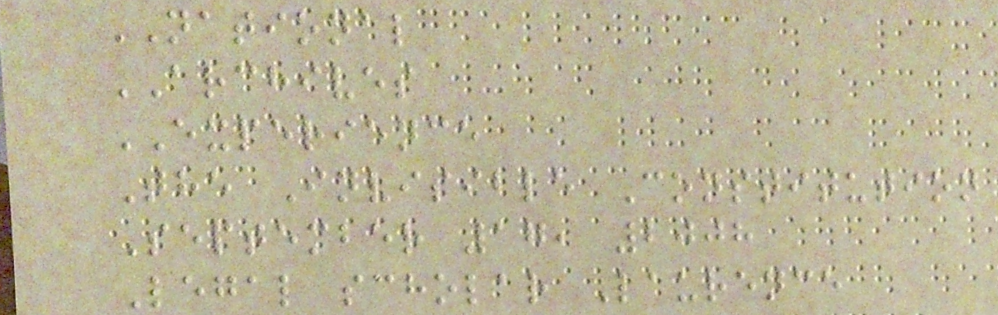NATIONAL
ARCHIVES
EXPERIENCE
The Invisible Constitution
September 17, 2008
Legal scholar Laurence
